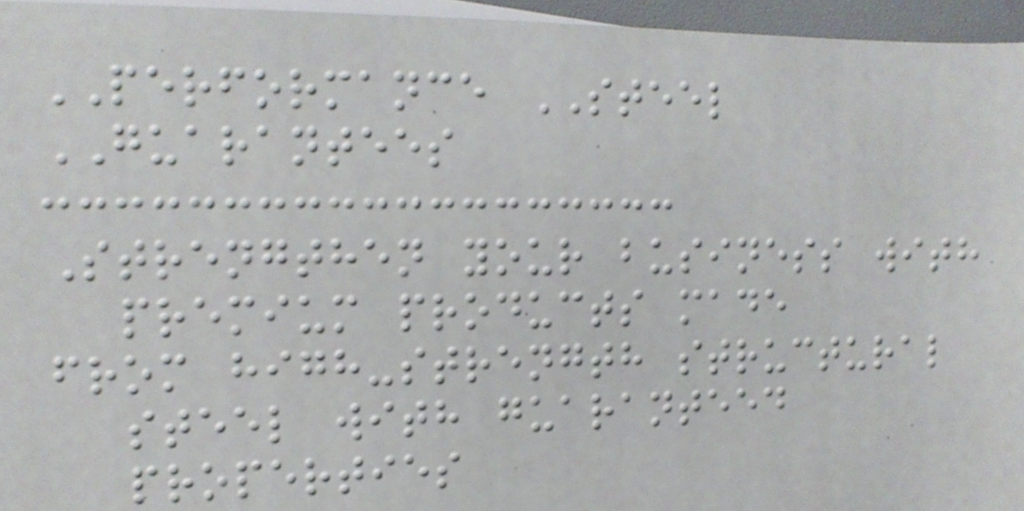PERFORMANCE STEEL
GUARANTEES
Strengthen your business with
premium products made
from high-strength structural
steel with guaranteed
properties
